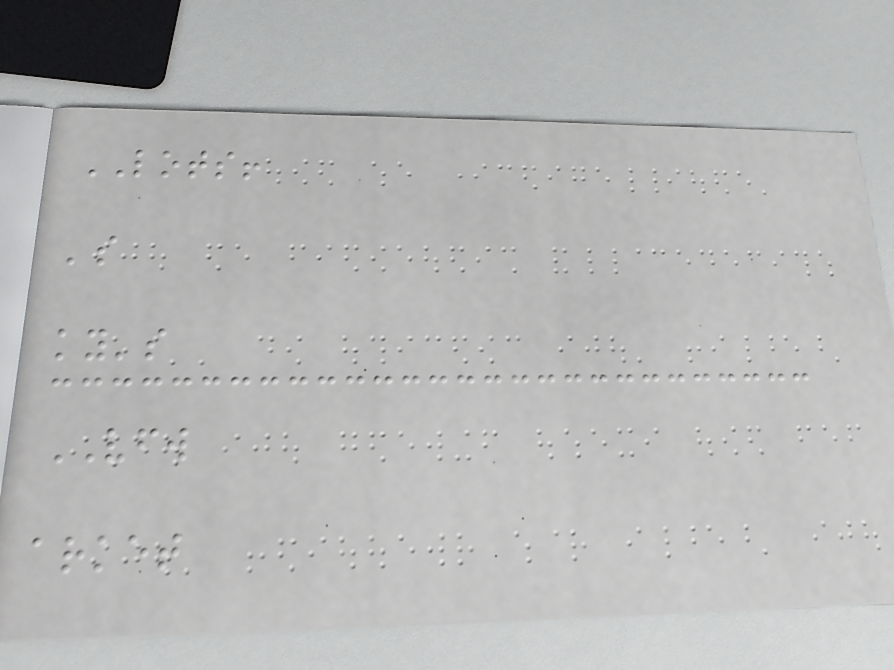LOTS!
's
ky's
VFW
arket
